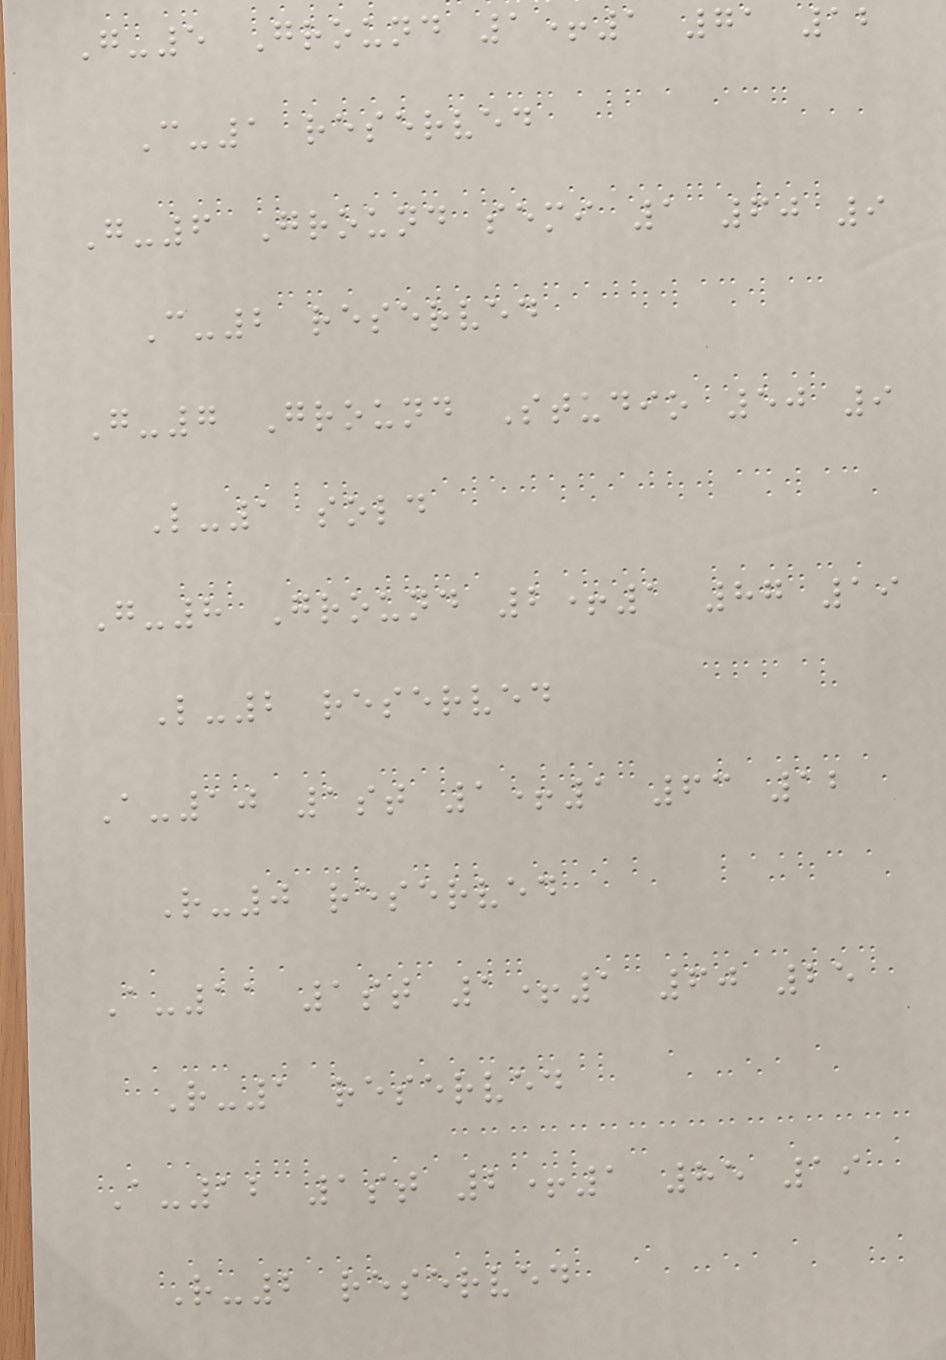G-5 Ground 1+1 71 12
C-1 reserved
G-6 Ground semi 1 60 9
C-2 reserved
G-7 Ground Studio 50 9
L-1 sold
G-8 Ground 2+1 87 19
L-2 reserved
A-10 1st 1+1 63 12
R-0 reserved
A-11 1st 1+1 60 25
R-1 reserved
A-12 1st 2+1 85 19
R-2 reserved
